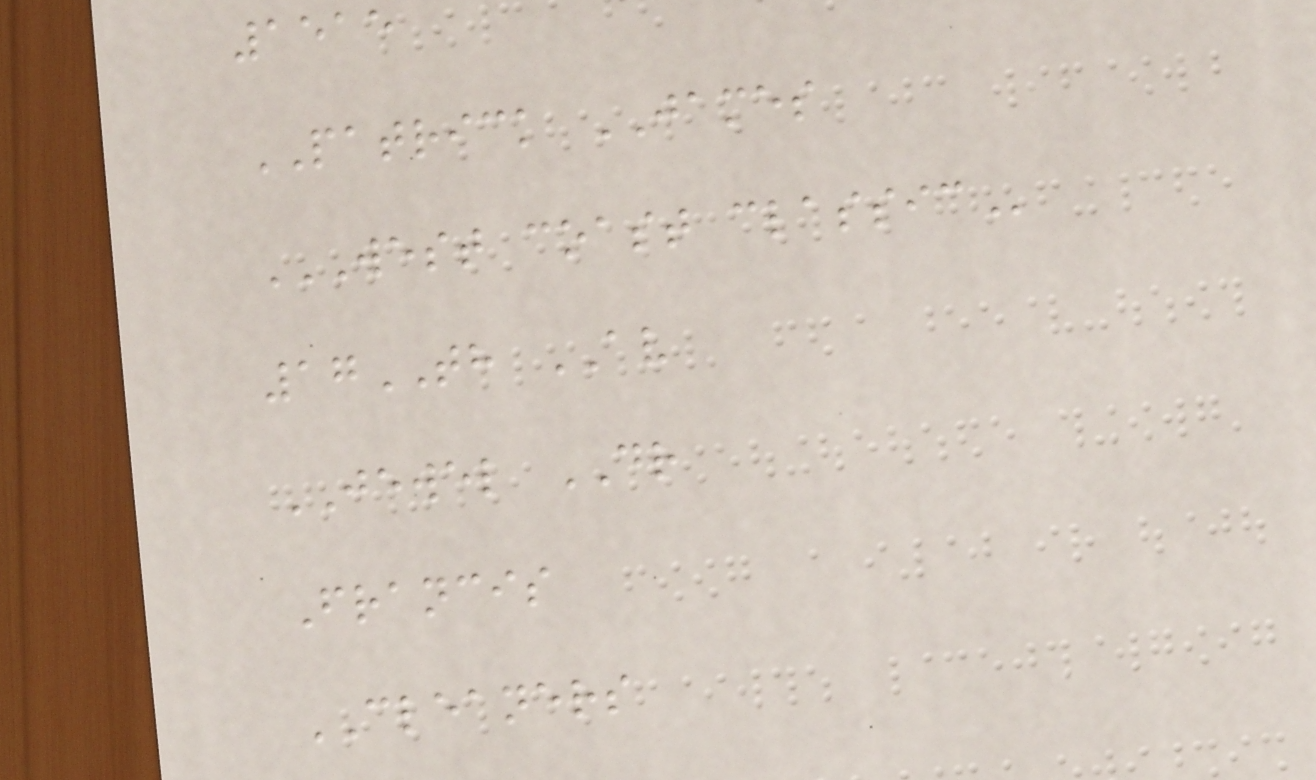1515
PATRICK JAMES
WEST COAST CLASSIC
17TH AV
JEWEL DR
Francis
CLEANERS
